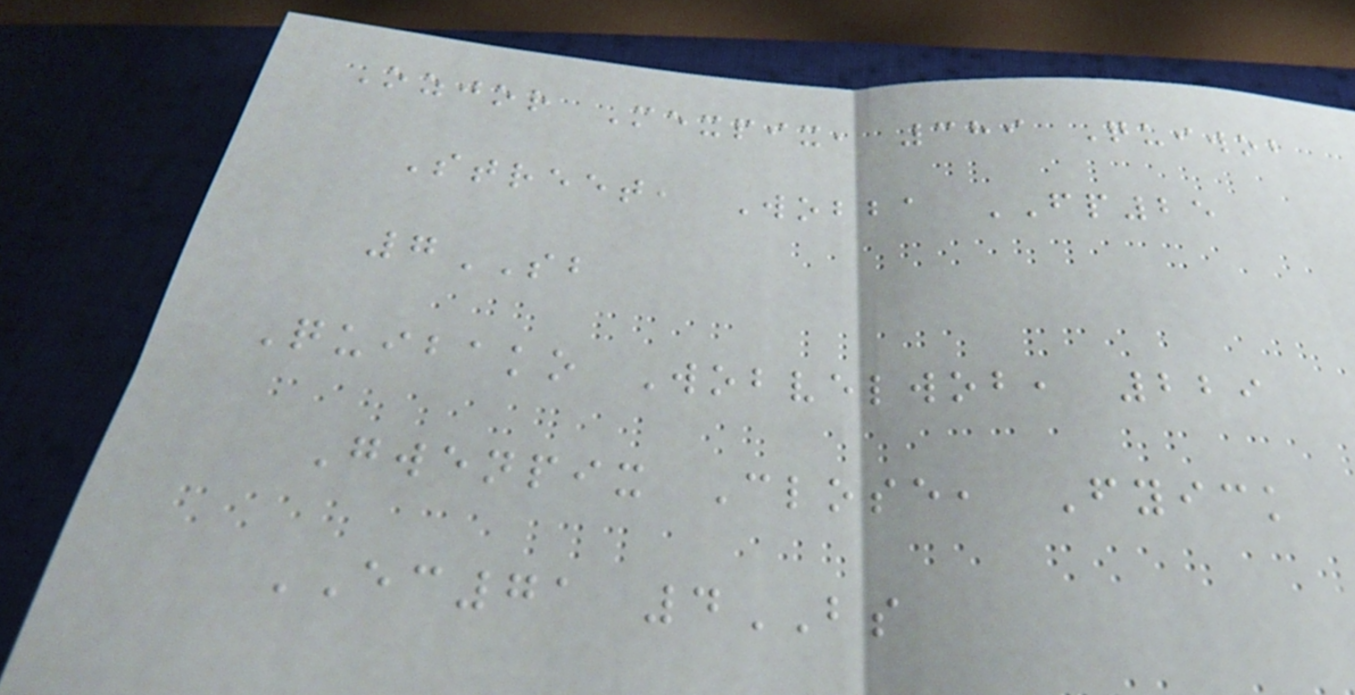Ozjor Mexpix, 389 Quiwob
Street, Wobba FP25
7SB
Quibako Wobvelwob, 229
Gwenpix Close, Fyick
EC71 4BS
